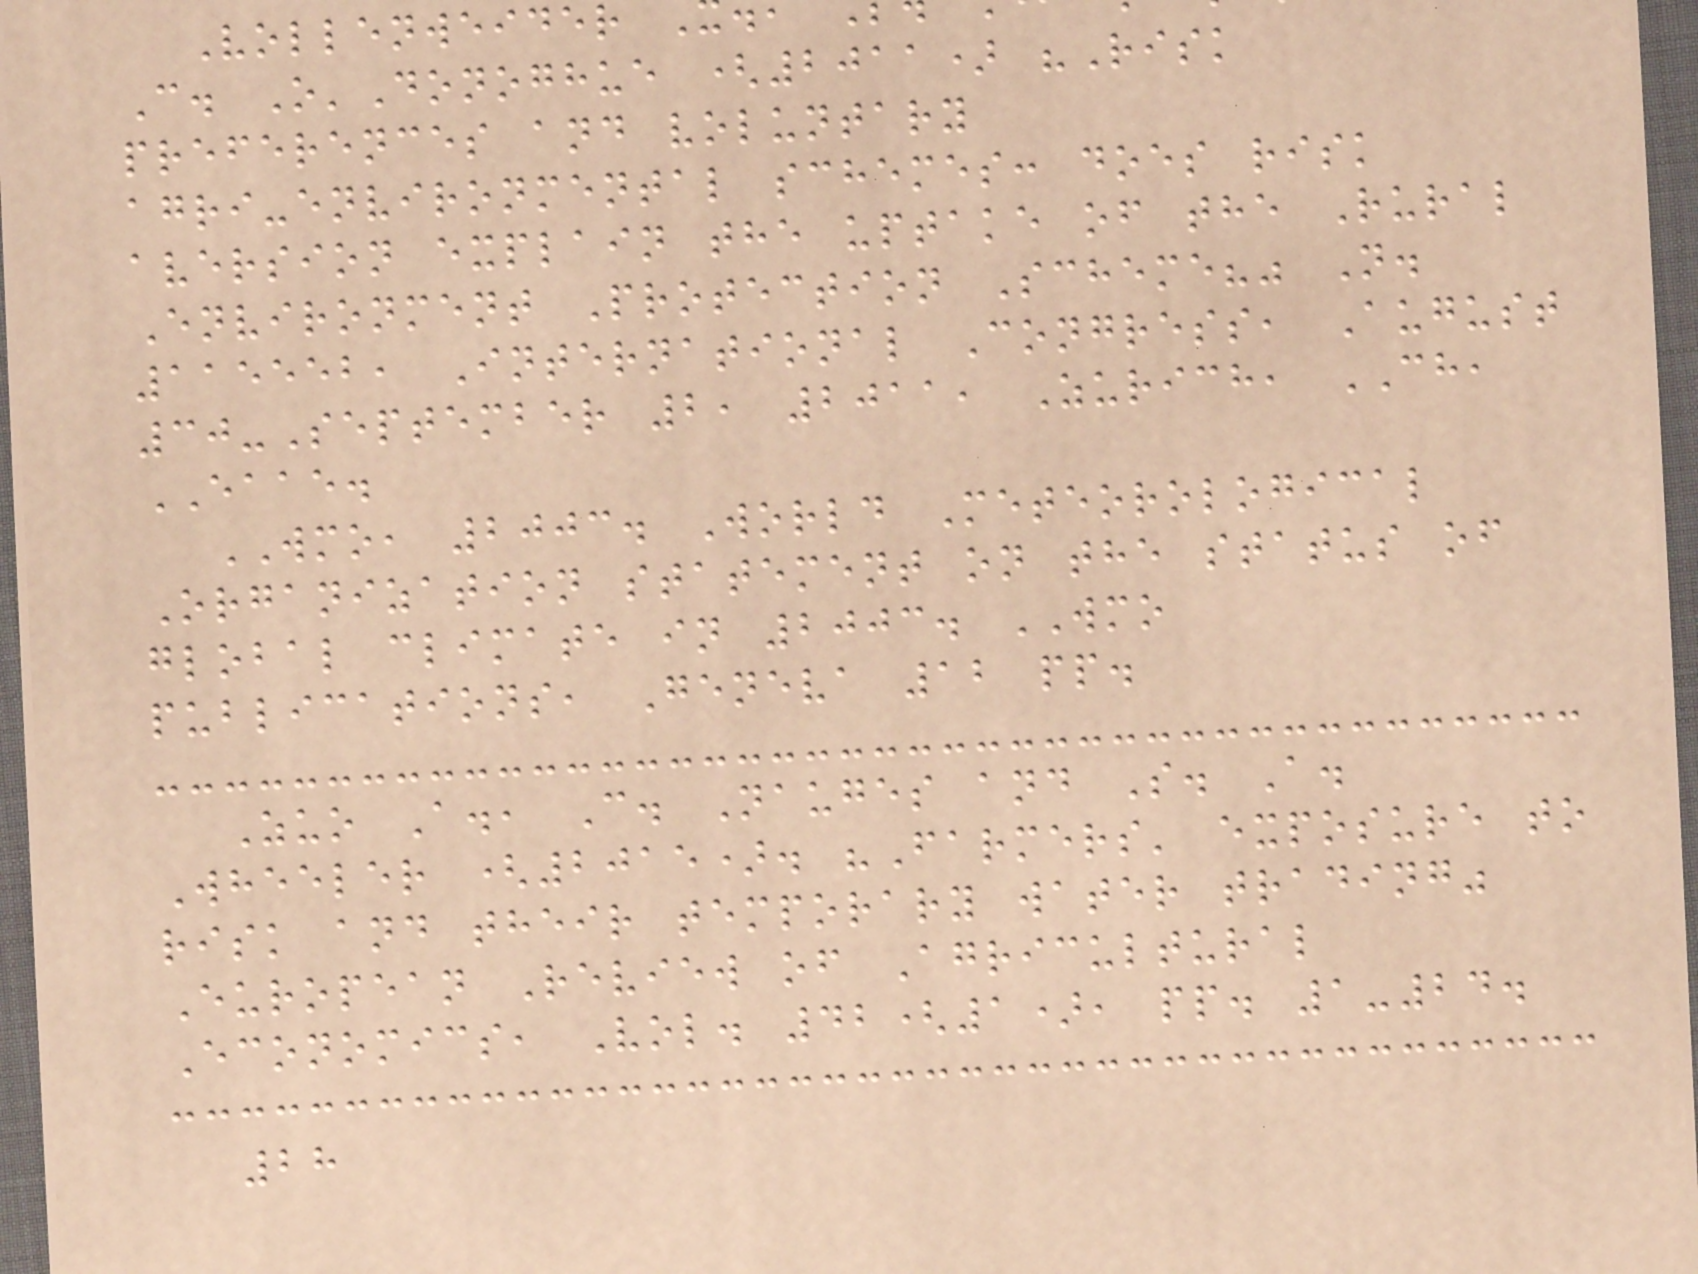Vollenweider
C. O'Donoghue (2011) "Risk
preferences and voluntary
agri-environmental schemes: does risk
aversion explain the uptake of the Rural
Environment Protection Scheme?" N.
115552, International Congress, August
30-September 2, 2011, Zurich, CH,
EAAE.
WMO, 2003. World Meteorological
Organization statement on the status of
global climate in 2003. WMO
publications, Geneva 12 pp.
Zuo A., C. Nauges and S. A.
Wheeler (2015). "Farmers' exposure to
risk and their temporary water trading"
European Review of Agricultural
Economics, Vol. 42(1), pp. 1-24.
28
